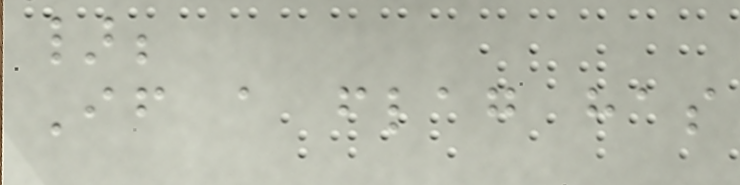};
If a flag has
